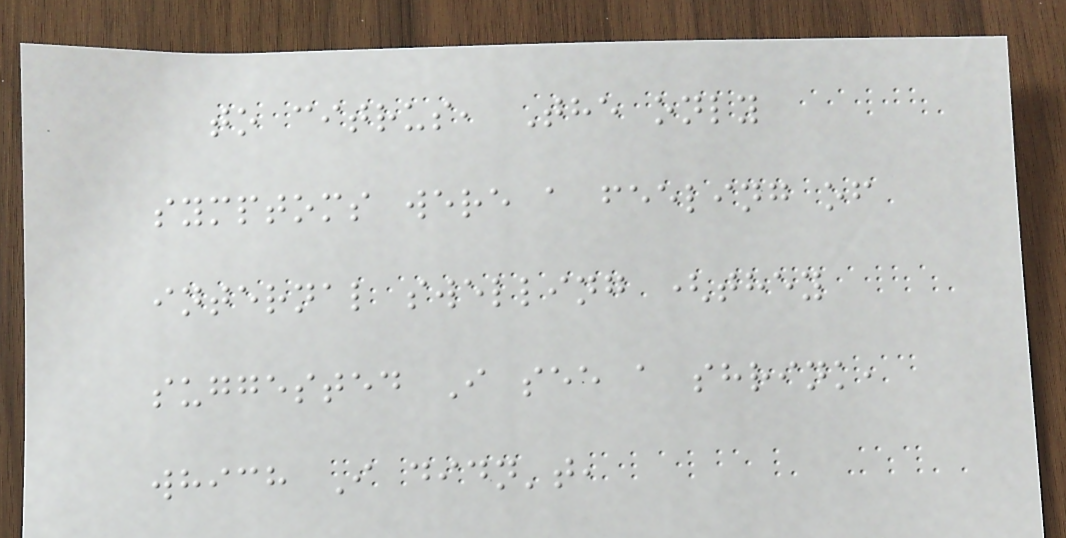to citrus, The only
symptoms were a feeling of
internal swelling (they
suggested I see a shrink,
which I didn't,
